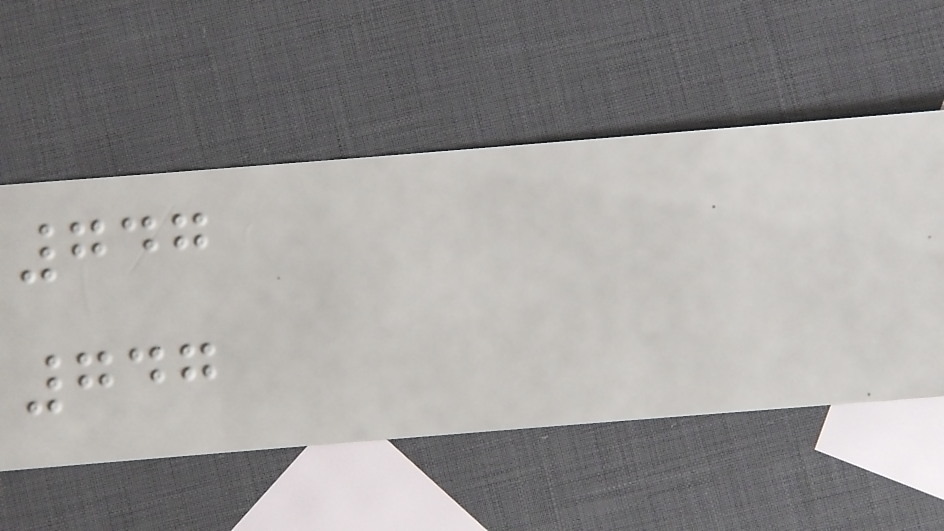747
747
